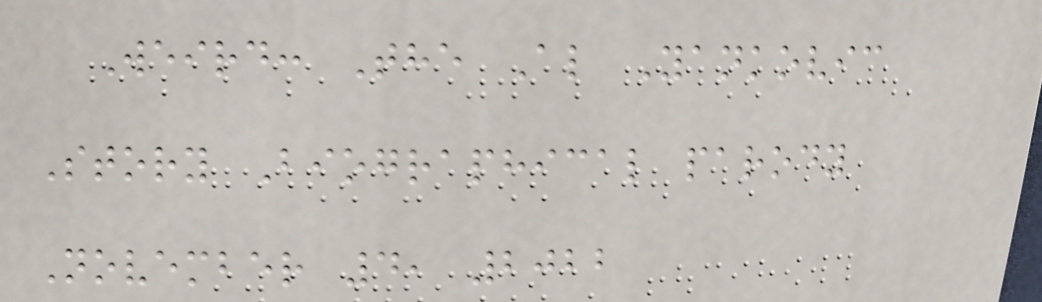Weird: The Al Yankovic
Story Biographical parody
November 4, 2022
